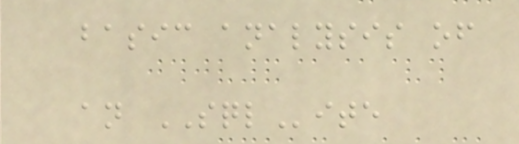basic analysis of
an SQLite
